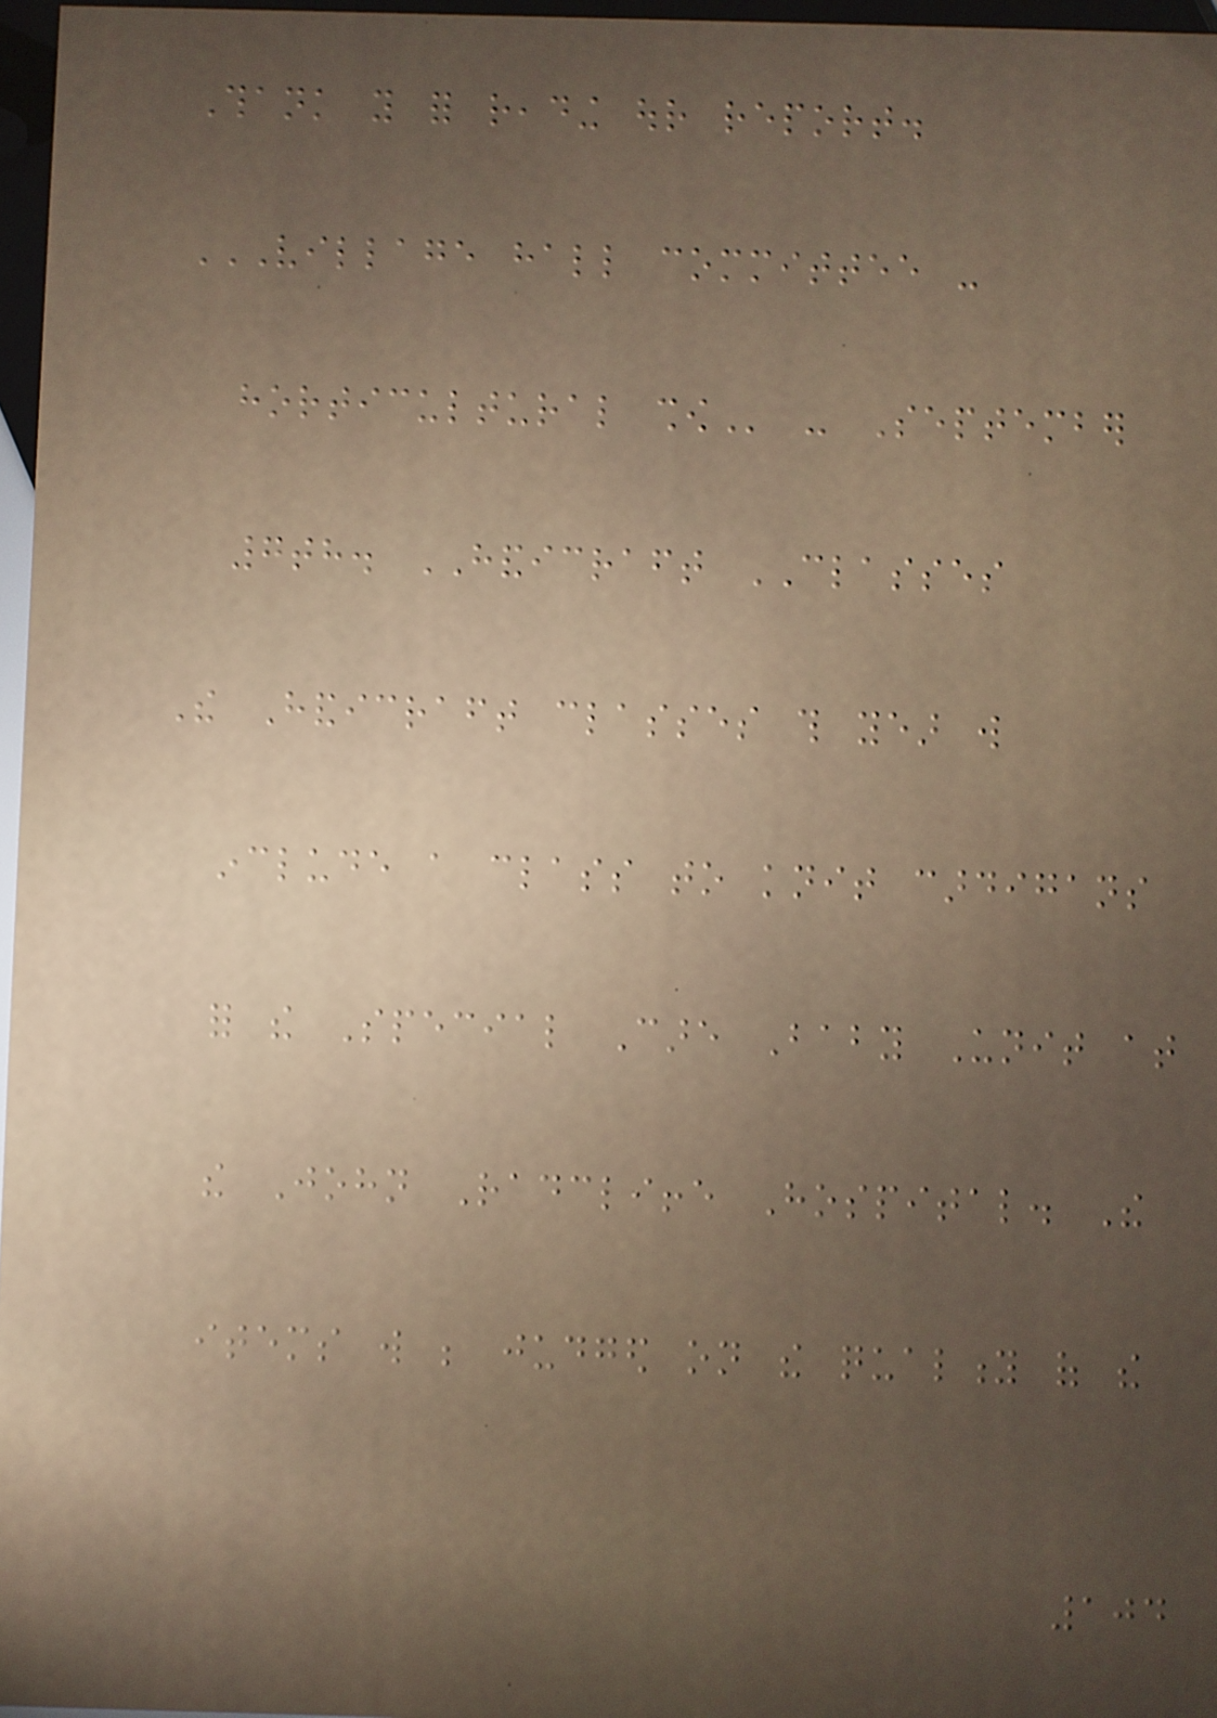Thank you for reading our report.
VILLAGE HALL COMMITTEE -
HORTICULTURAL SHOW - September
7th. HANDICRAFT CLASSES
The Handicraft classes this year will
include a class to knit cardigans
for the Special Care Baby Unit at
the John Radcliffe Hospital. The
items will be judged on the quality of the
104
